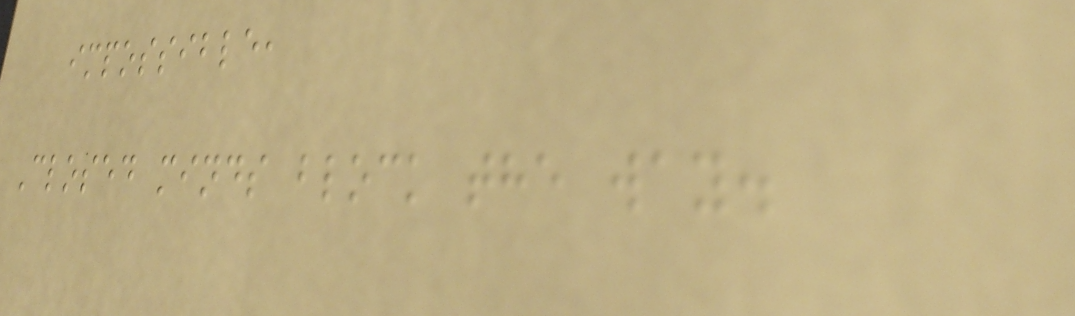impossible,
Closed minds block the way.
